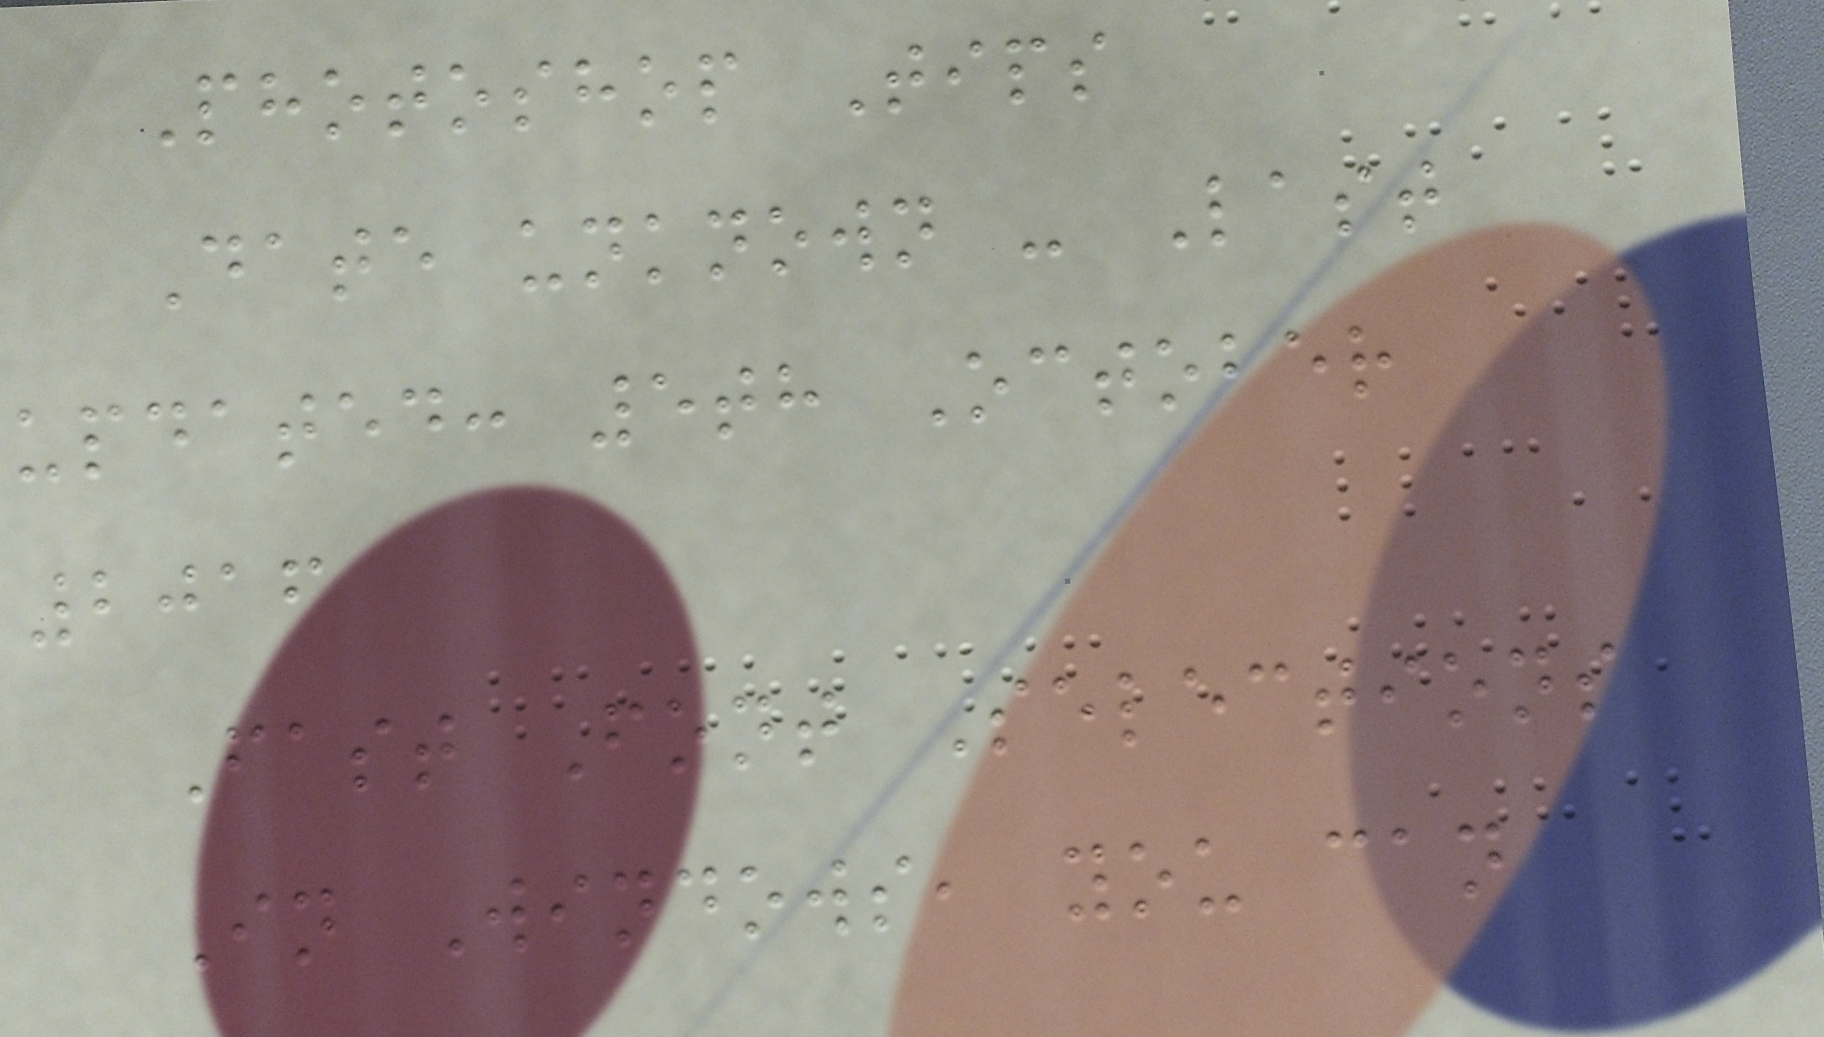Photoshop Tips
Date unknown - Last
updated: 5th October
2016
Fast Font Selections
In Windows, you can
